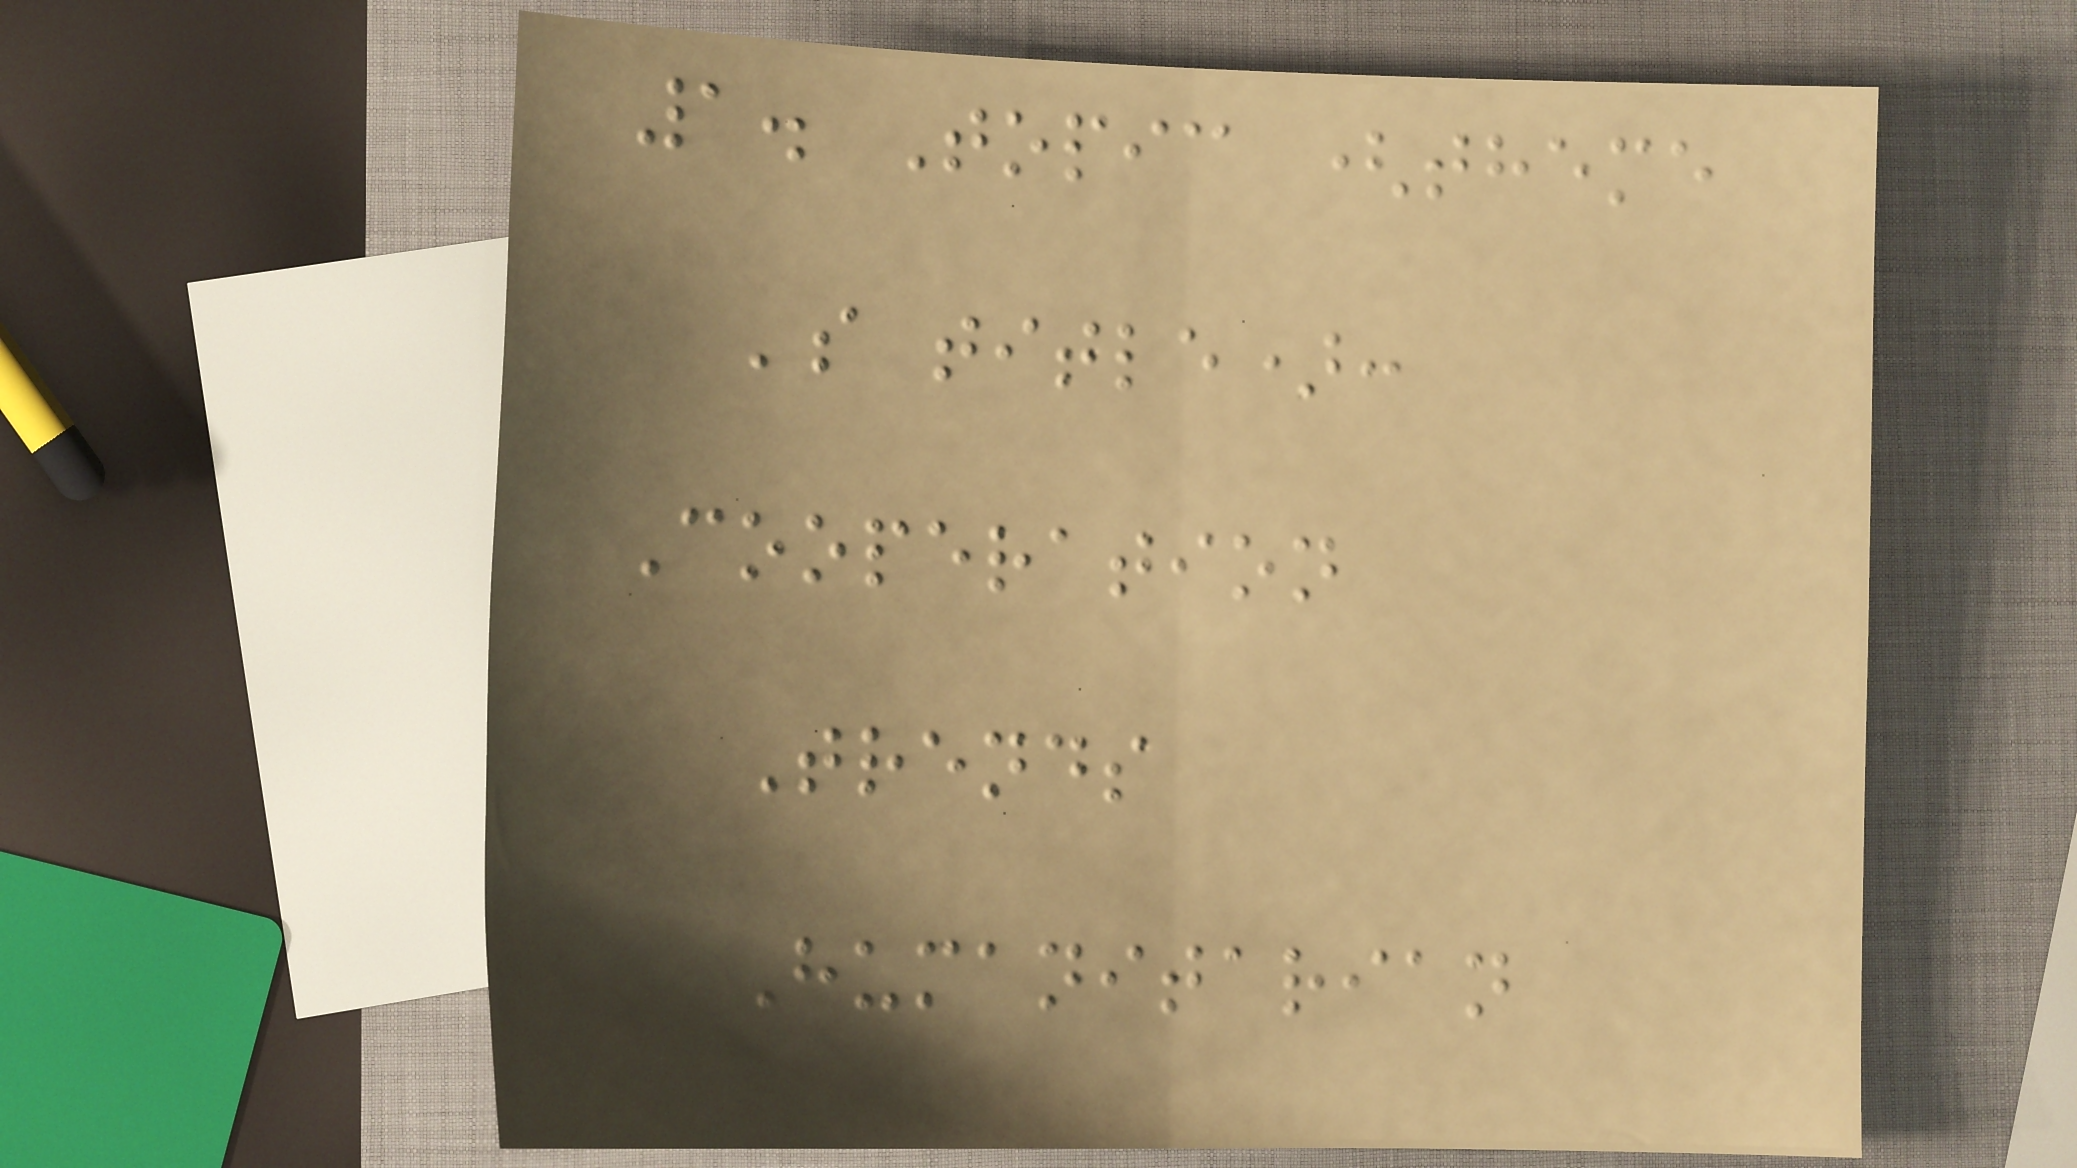1. Topic (theme
's title):
Cooperation
Trends
Humanitarian
